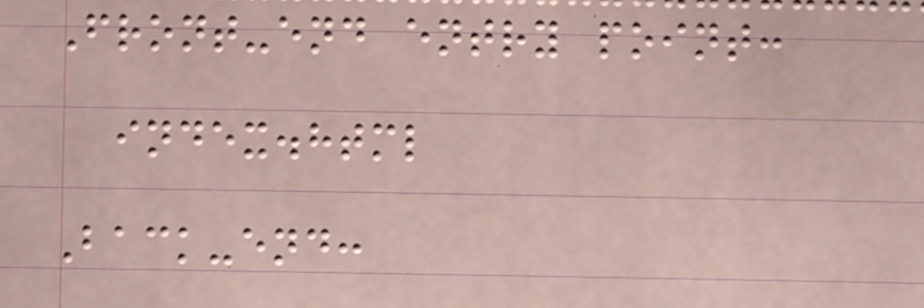Front-end entry point:
index.html
Back-end:
